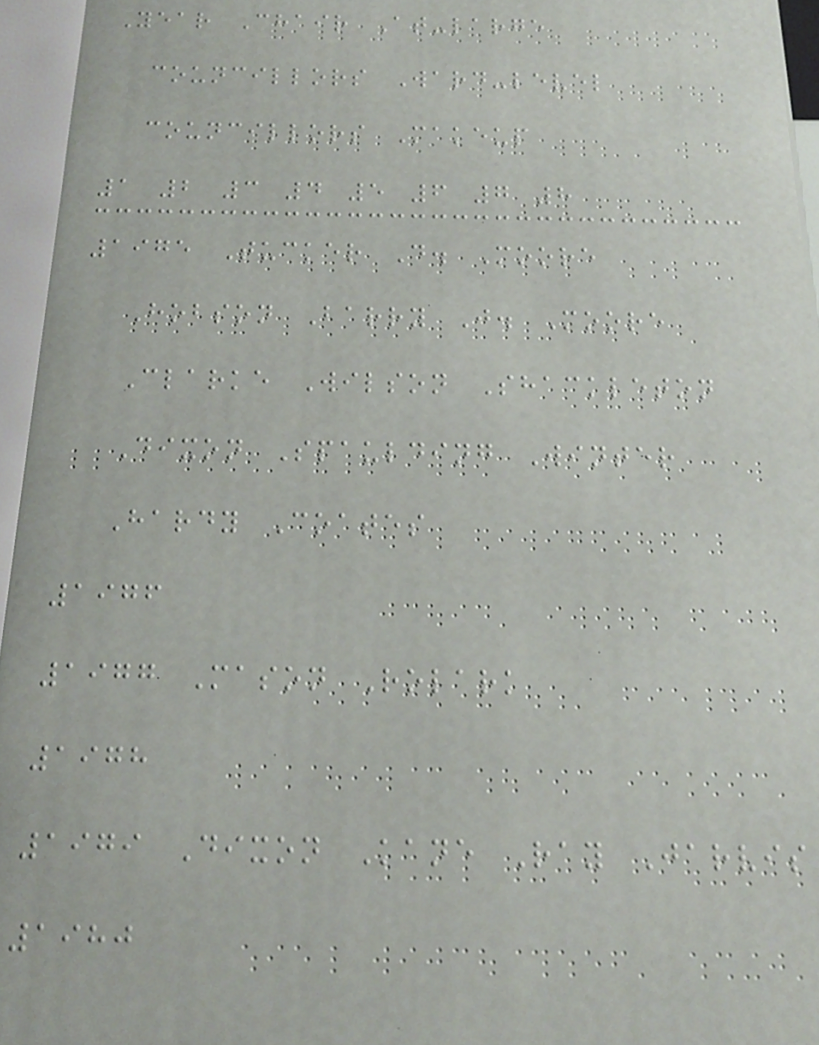Year Chair At-large
councillors Ward-level
councillors Makeup
1 2 3 4 5 6 7 8
1975 Tucker D. Moore
Hobson Barry J. Moore
Clarke Wilson Shackleton
Dixon Spaulding Winter
Hardy Coates
1976
1977 Mason Rolark
1978
1979 Dixon Kane Ray Jarvis
1980
